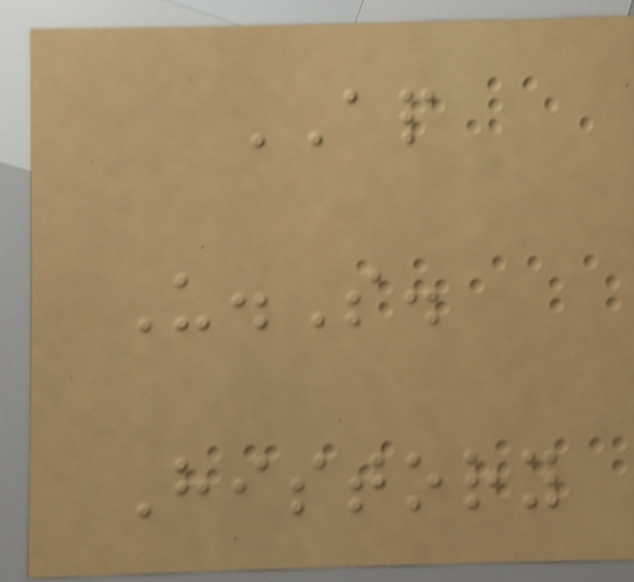AP
U.S.
History
